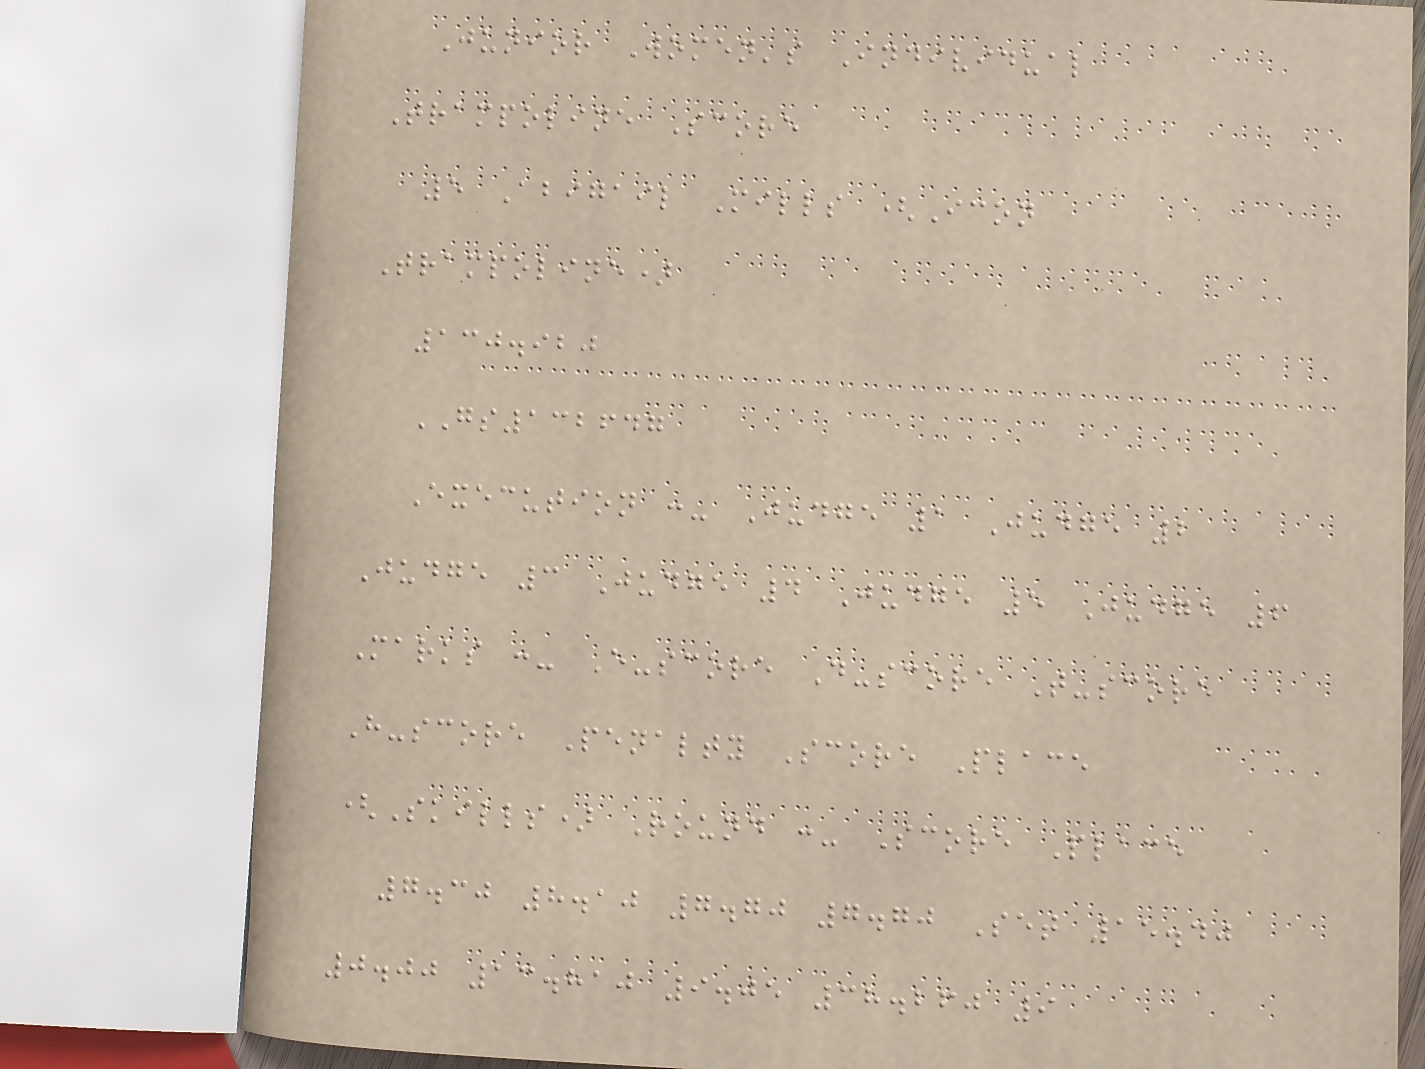Junior Women's Individual
Trampoline Score
5 Abigail Mills (Icon
Trampoline)
130.920
GS132647
Execution :- Judge 1 Judge 2
Judge 3 Judge 4 Judge 5 Judge 6
Marks :- E-score D-score T-score
H-score Penalty Score Place
(Skills) Round :- Score Place
7.30 8.10 7.70 7.70 Set 15.40
0.00 13.810 9.05 38.260 9
